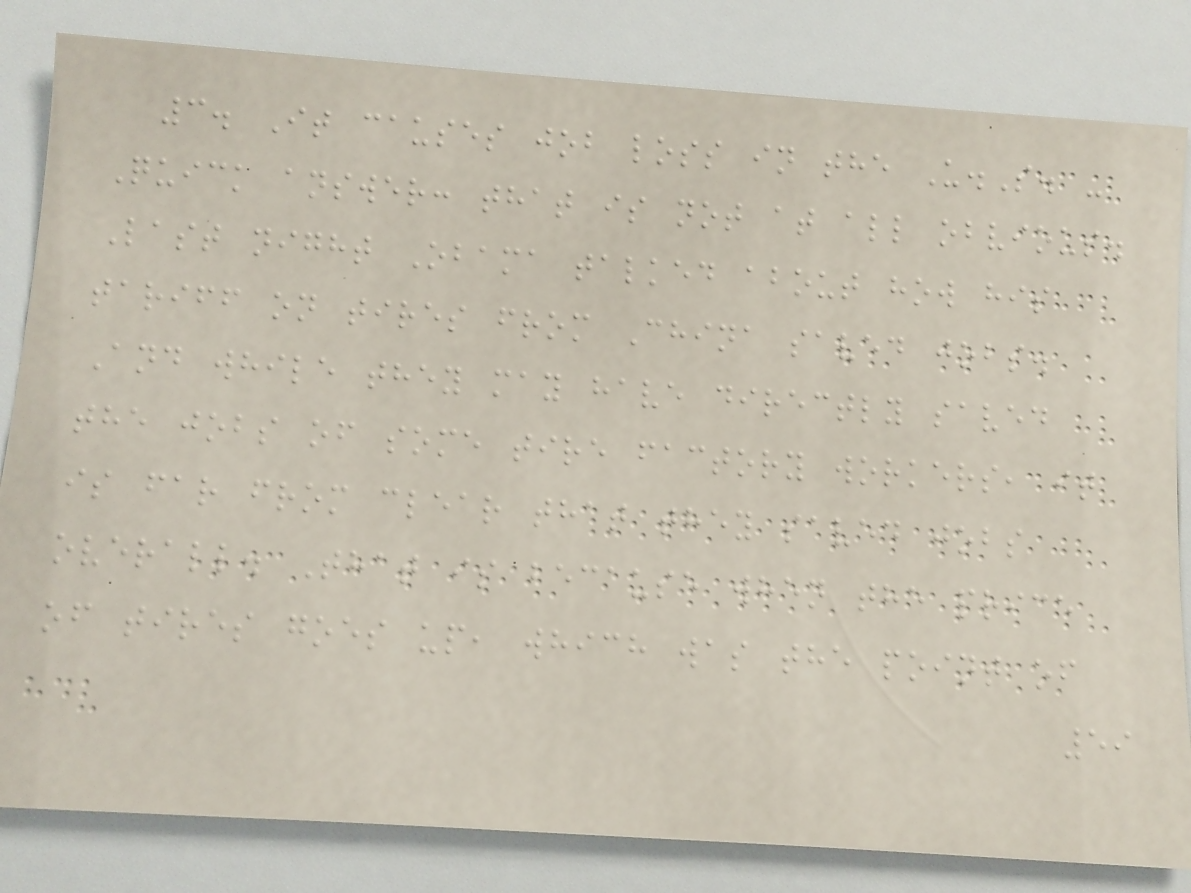3. It causes job loss in the U.S. -
Quick answer: that is not at all obvious.
Last night Obama talked about how his
tariff on tires from China saved jobs.
And while they may have directly saved
the jobs of some tire factory workers, it
is far from clear that they saved jobs
overall. That is because when the price
of tires goes up, which was the point of
59
